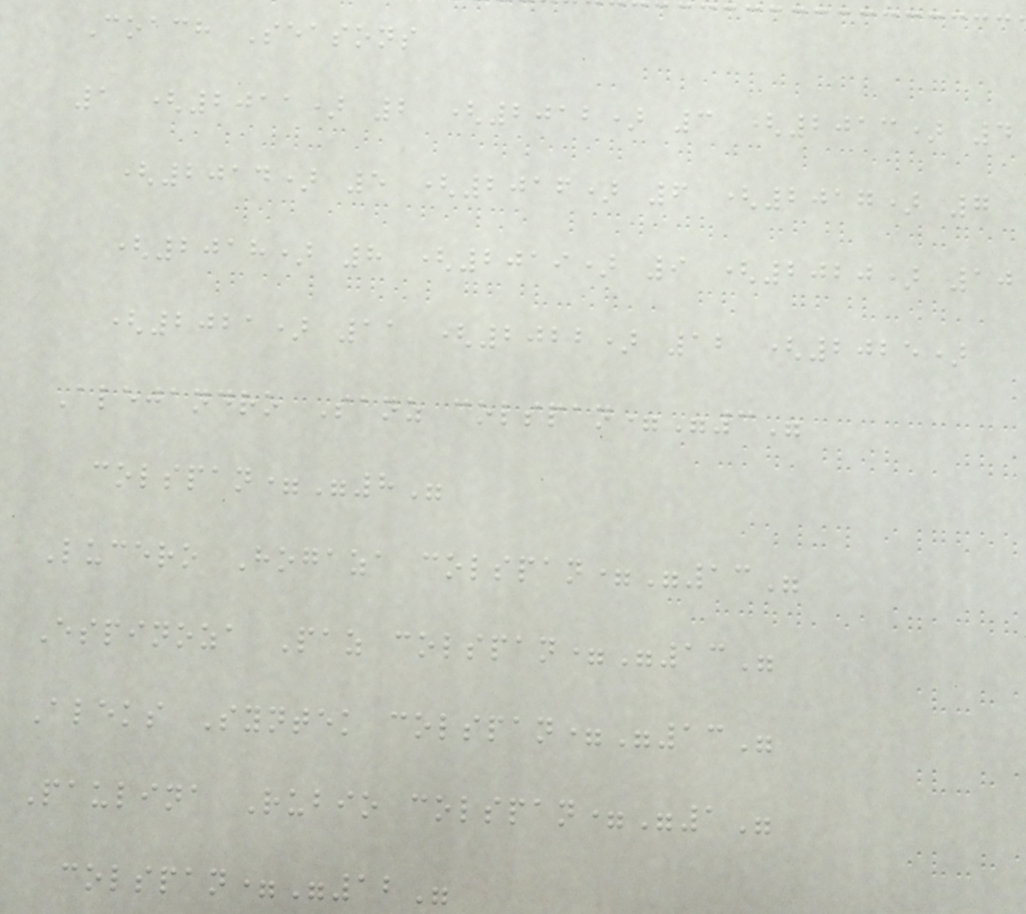Coach Seasons
1 (2011) 2 (2012) 3 (2013) 4
(2014) 5 (2016) 6 (2017) 7
(2018) 8 (2019) 9 (2020) 10
(2021) 11 (2022) 12 (2025)
Alejandro Sanz colspan="3"
colspan="8"
Lucero Hogaza colspan="13"
Espinoza Paz colspan="13"
Aleks Syntek colspan="13"
Paulina Rubio colspan="1"
colspan="12"
